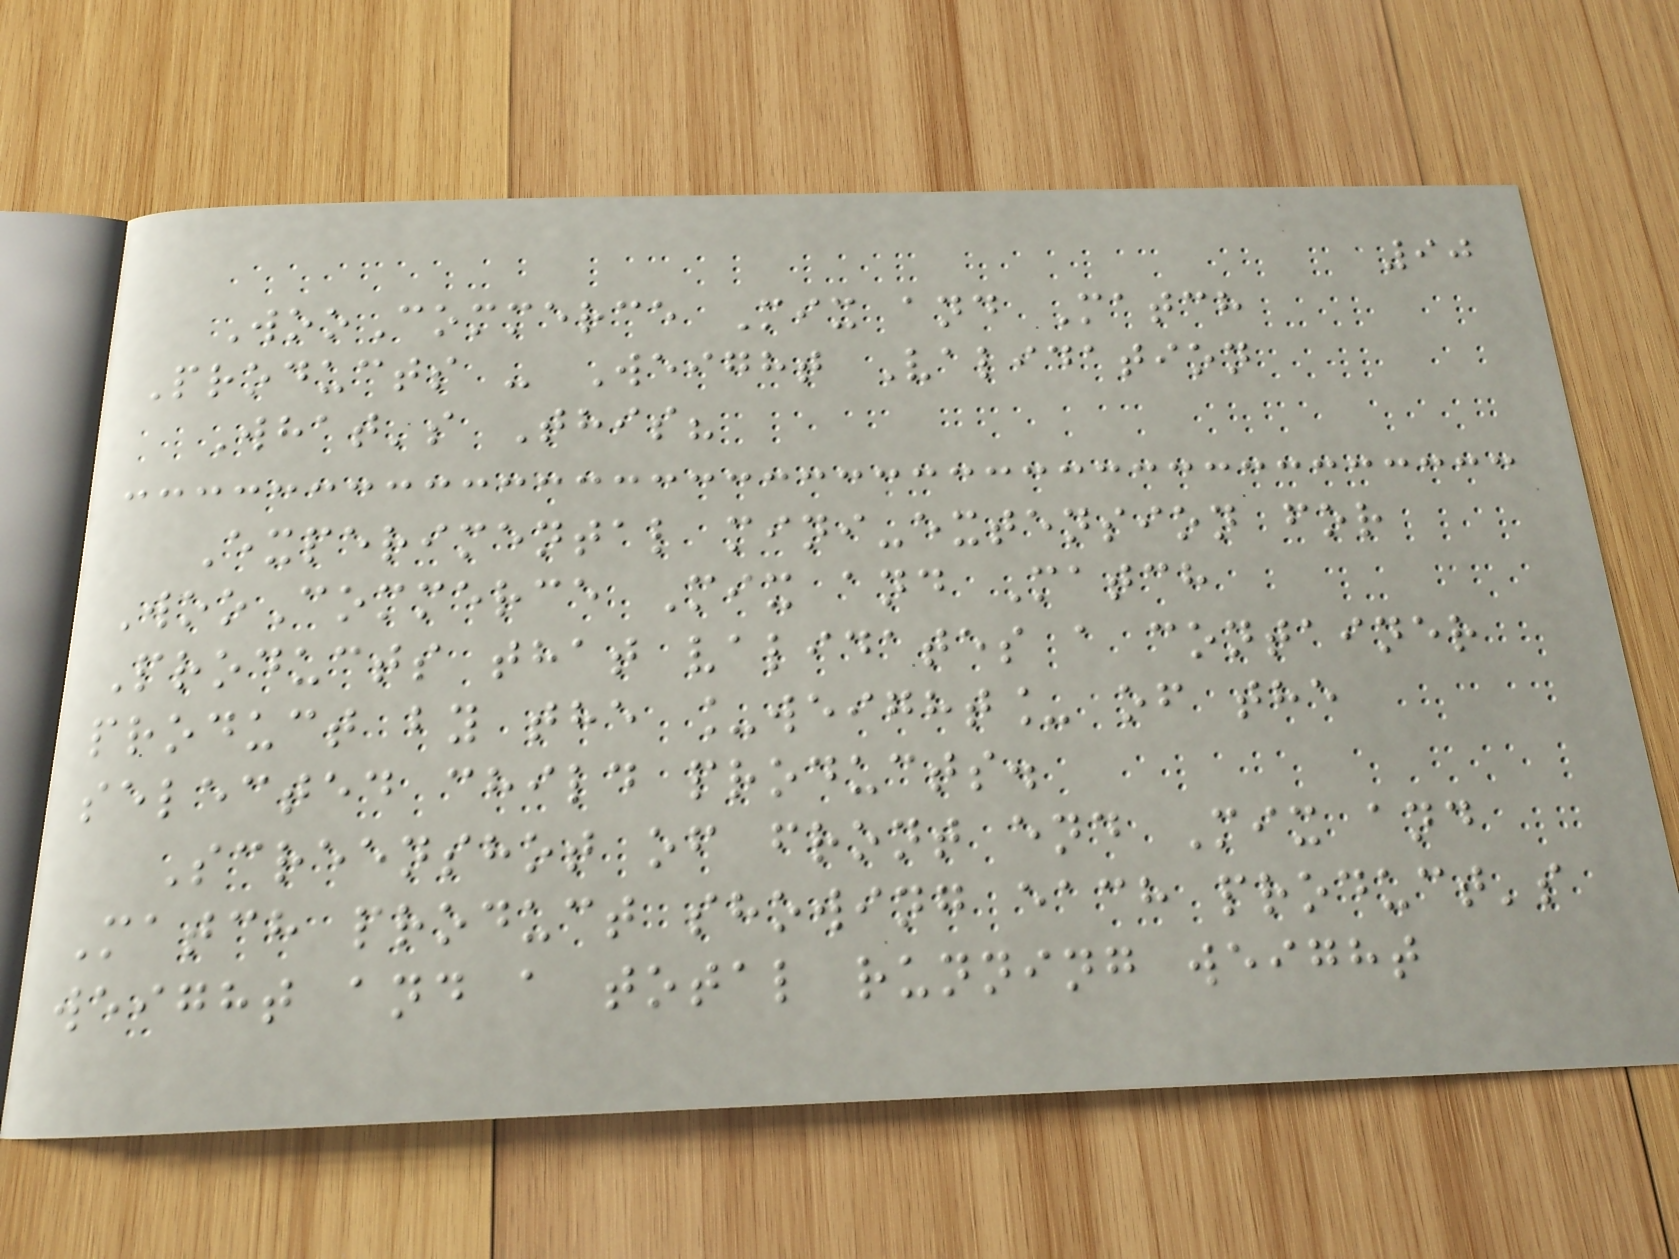90
WooCommerce Mix and Match
Products - Weight Validation
What's This?
Experimental mini-extension for
WooCommerce Mix and Match
Products that validates a container
product by the _weight_ of the
selected child products.
Screenshot of front end Mix and
Match product showing each product's
weight and a total running weight
